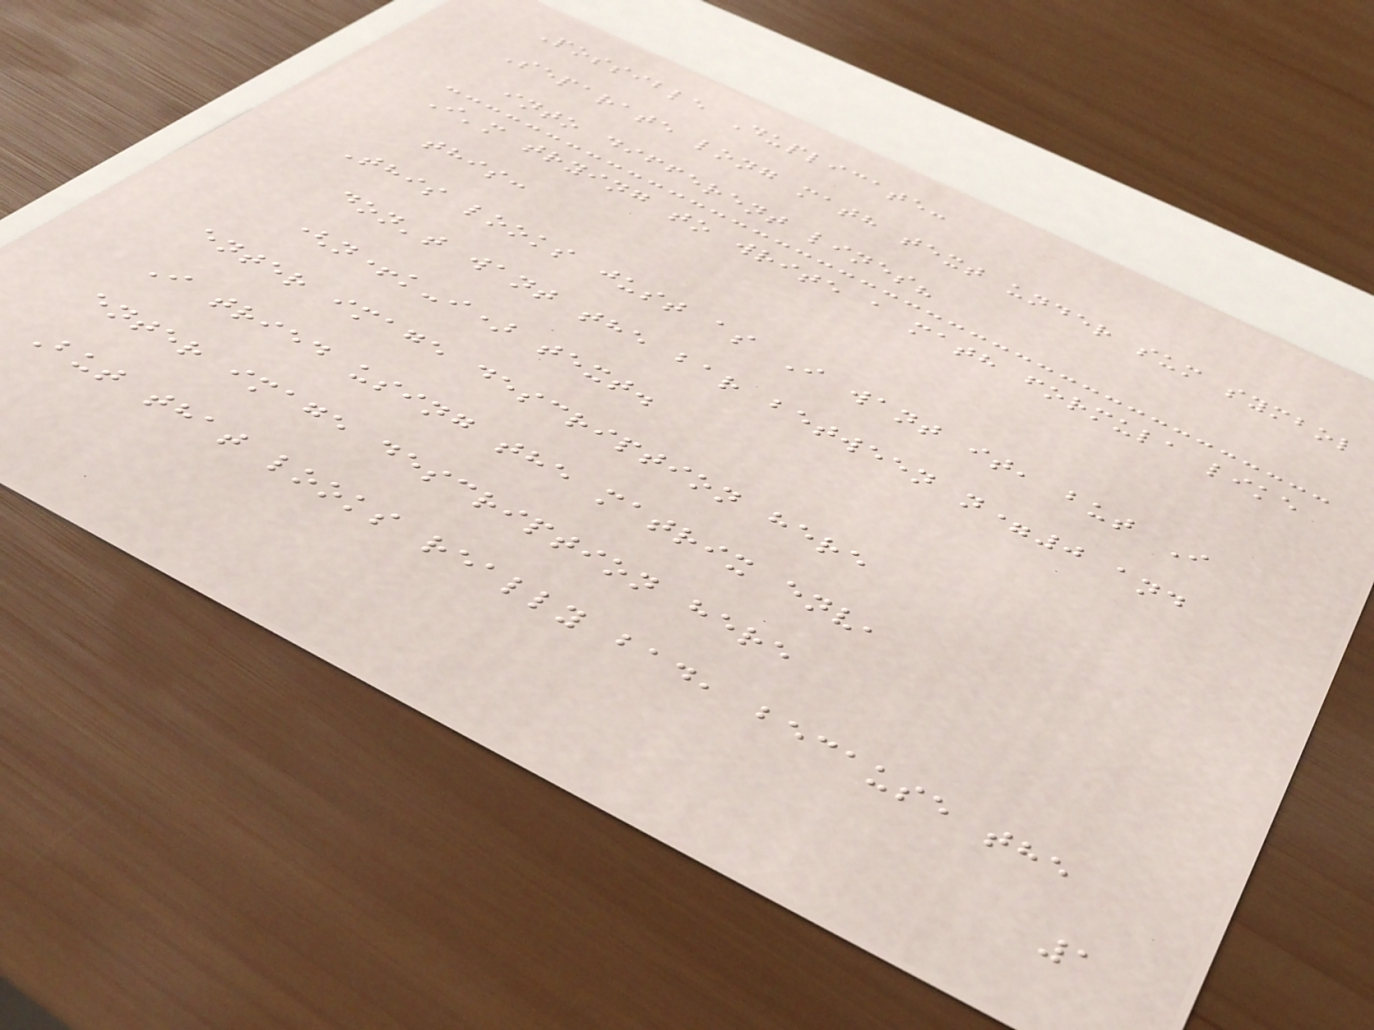Possible Duplicate:
Separate long math text under sum symbol
into different lines?
I'm trying to write a math formula like
this:
This looks just as I want it, but I
don't want the bar between n=0 and
(n+k-i) text.
enter image description here
I tried using the matrix env,
enter image description here
But that looks really bad, because the
1
